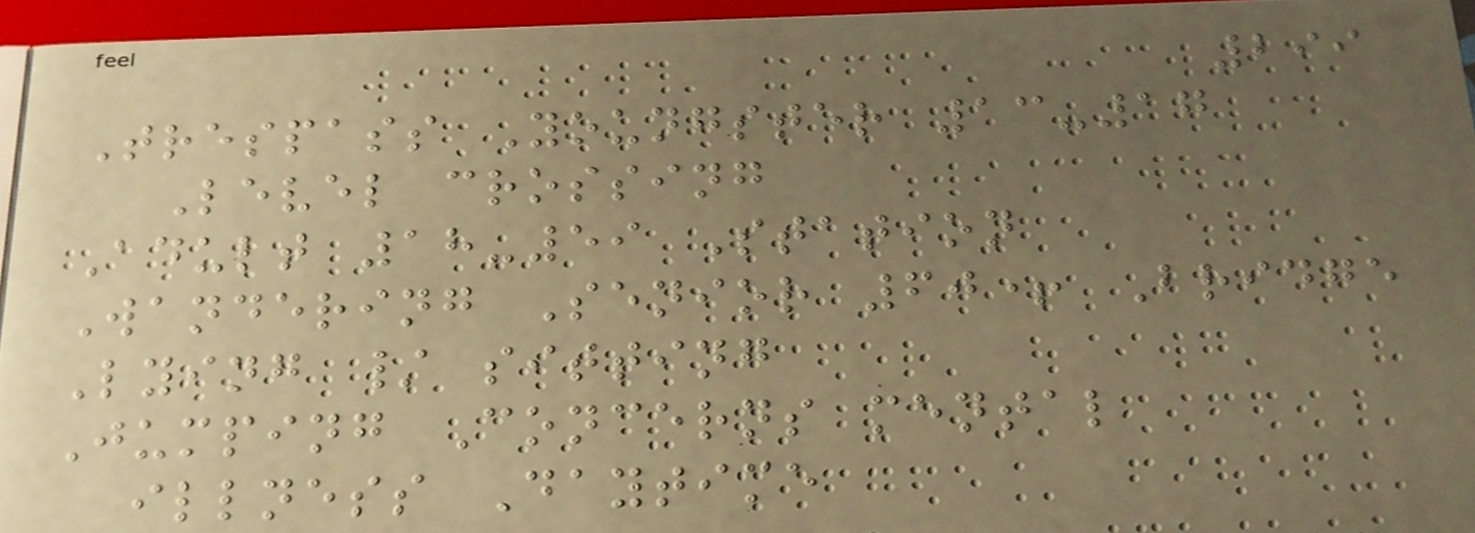299
Trespass Youngster 13-17
Level crossing
Adult 18-59 Station
Wandering Senior 60+ Bridge
Lying / sitting
Jumping Concerns mental
illness Daytime
